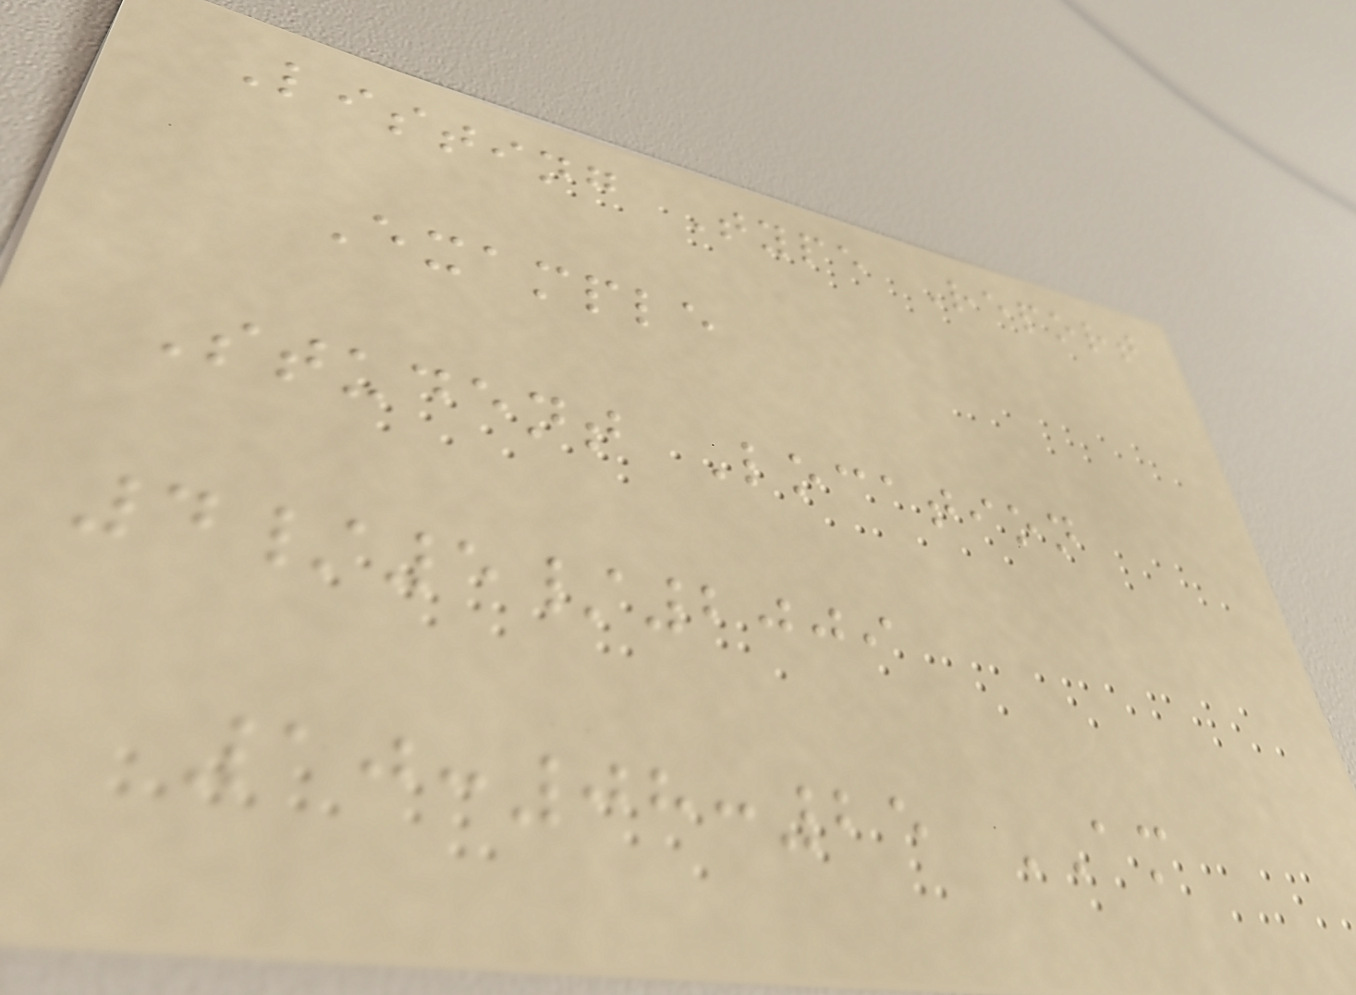Listing Type Report
Example
Student Location
4/5/2009
10:08:25 AM
